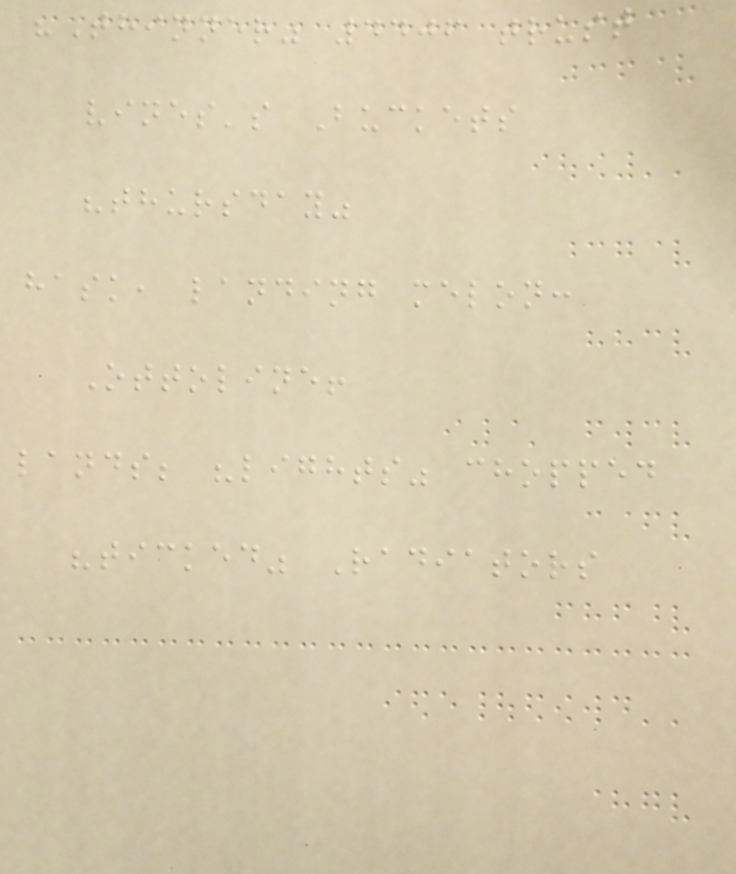"Thinner" 4406 trust
vines's Buckets
"thursday"
hask, landing melon:
Ottoline!
lands; "lights" chopped
"ticked" Radiators
